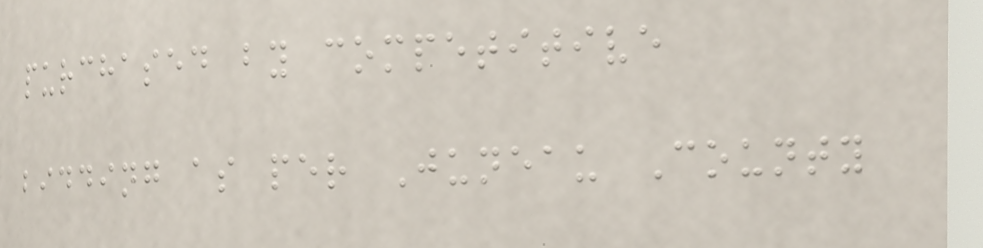purchased by competitive
bidding as per Juneau County
